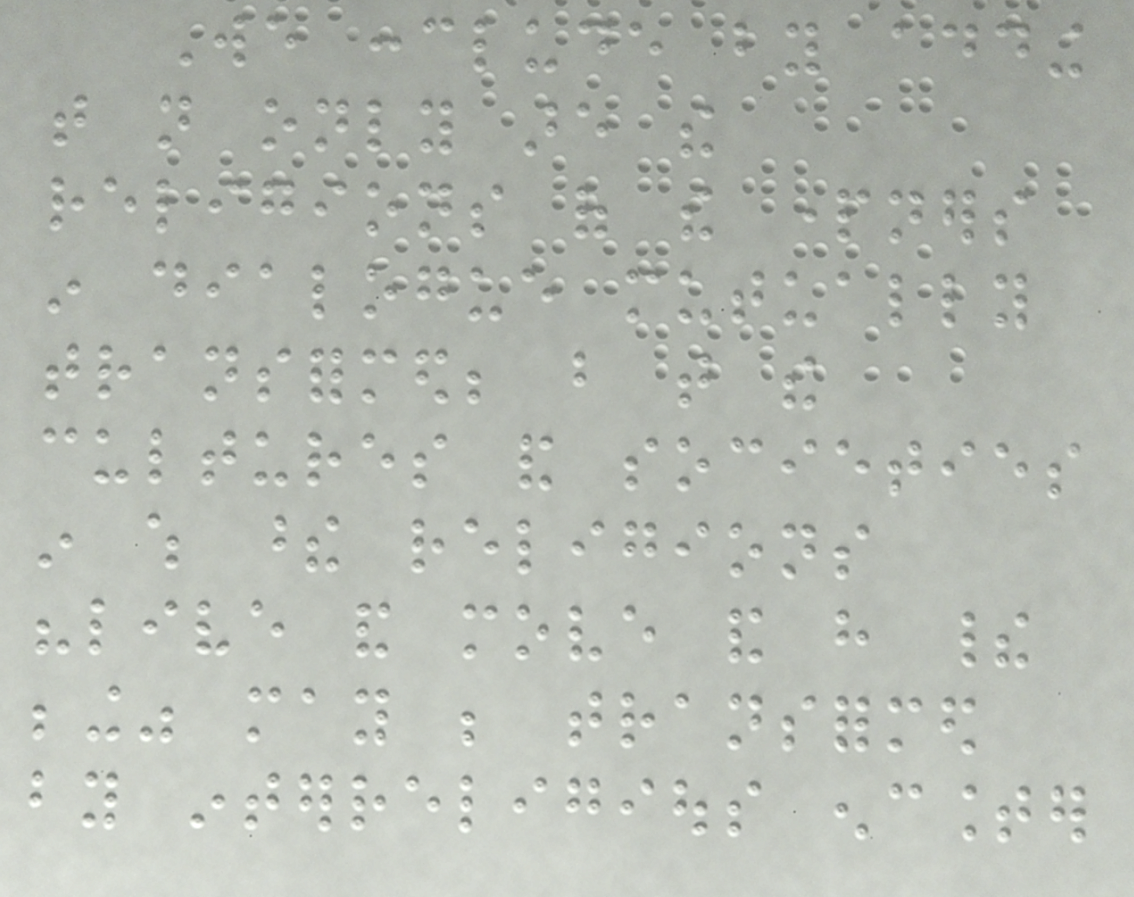We conclude by adding
that not only are the
religions of the partners
in dialogue mutually
transformed; but that the
cultures and societies
in which these religions
"live and move and have their
being" may be transformed
by interreligious encounter
